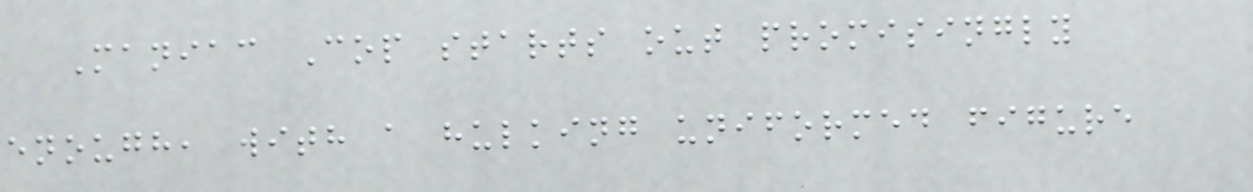Maniac Cop starts out promisingly
enough, with a hulking uniformed figure
